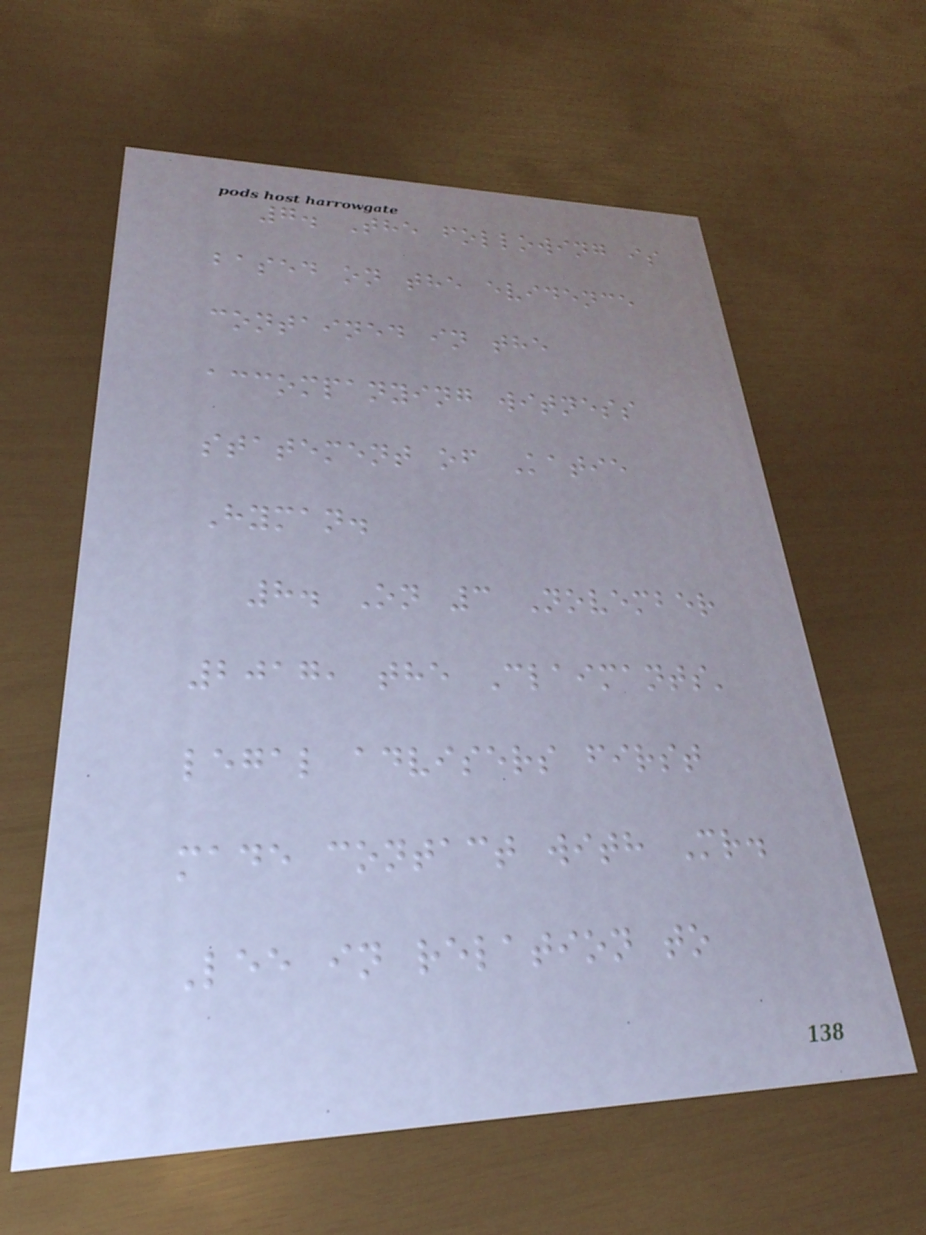7. The following is
based on the evidence
contained in the
accompanying witness
statement of Katie
Hyman.
8. On 3 November
2017, the Claimants'
legal advisers first
made contact with Mr.
Lee in relation to
